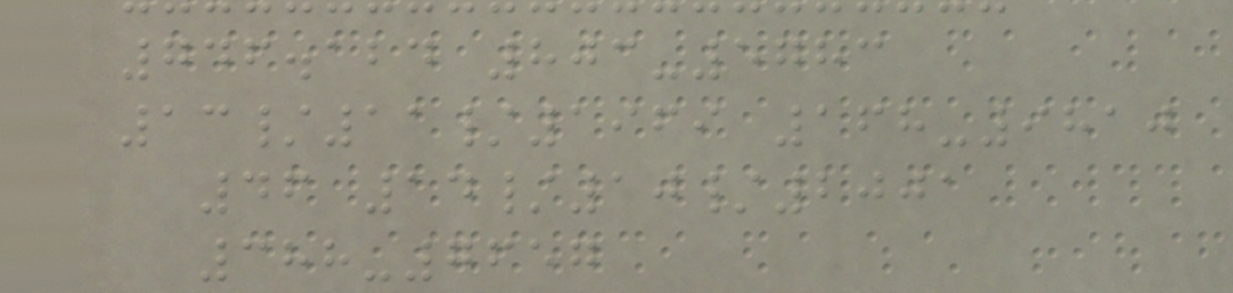746.124 803-5783
13/11/1969 168-9810
46 14/10/2001
388-7657
